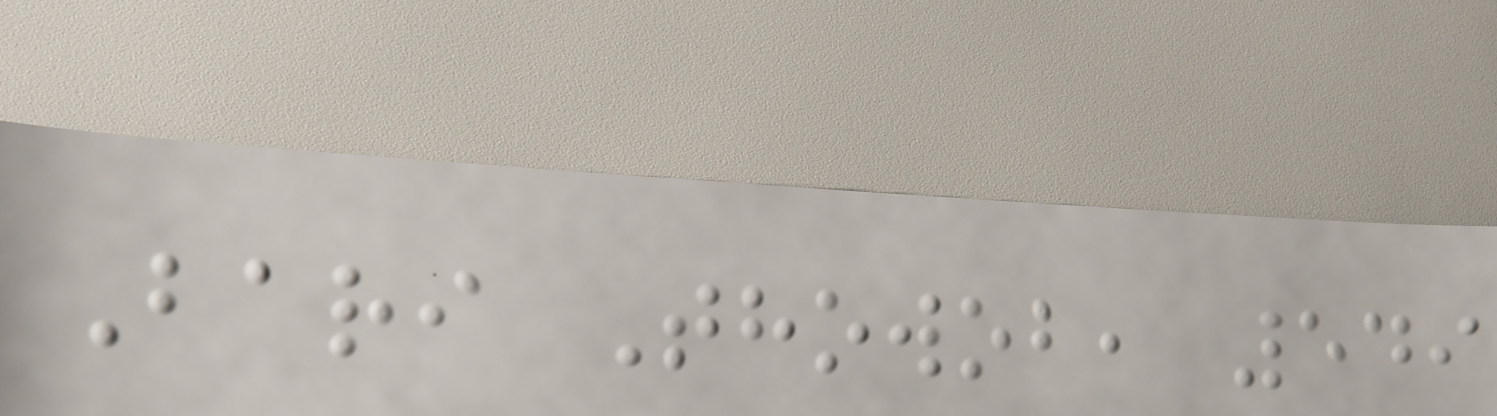Bari Thowob, 549
